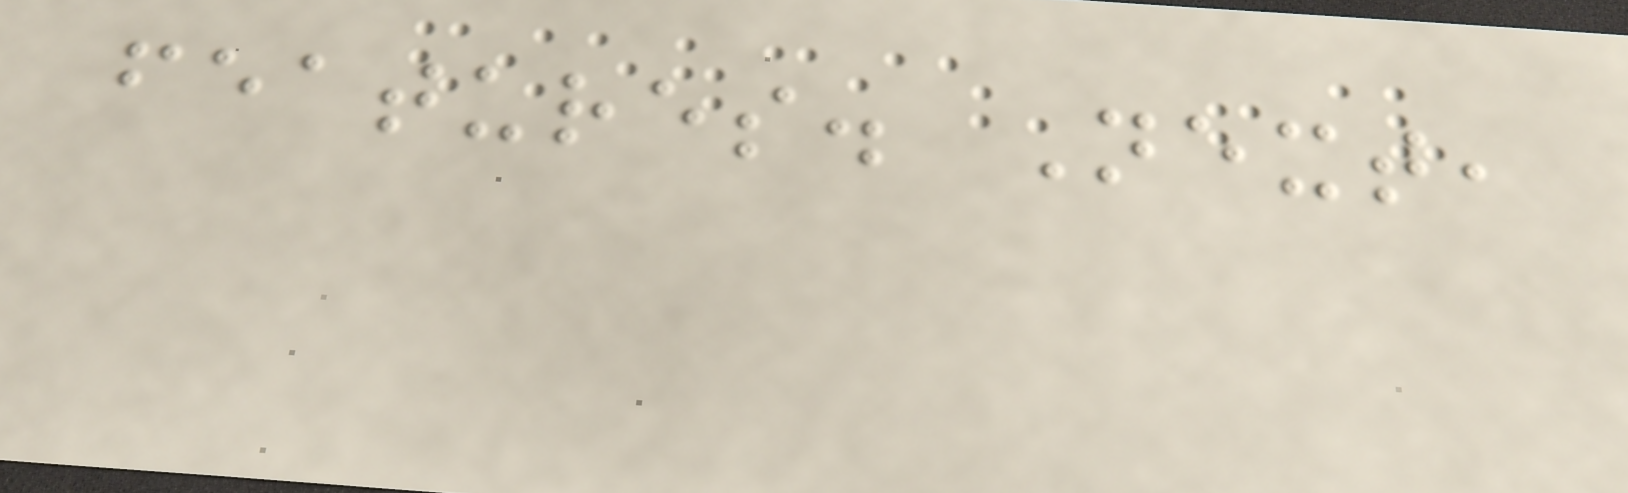features. Next,
